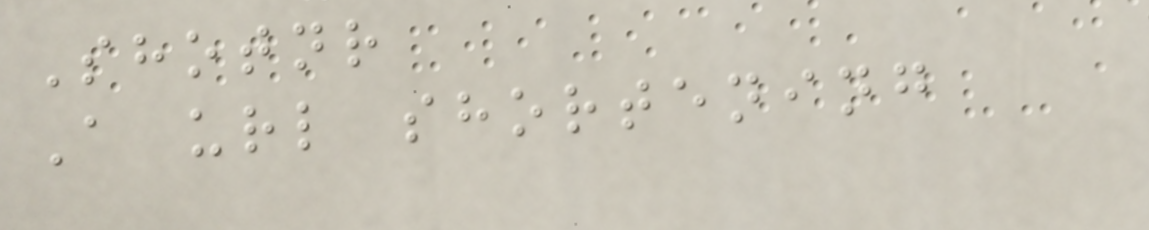Shotnr
A url shortening
